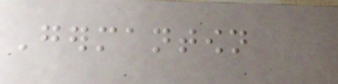Germantown
